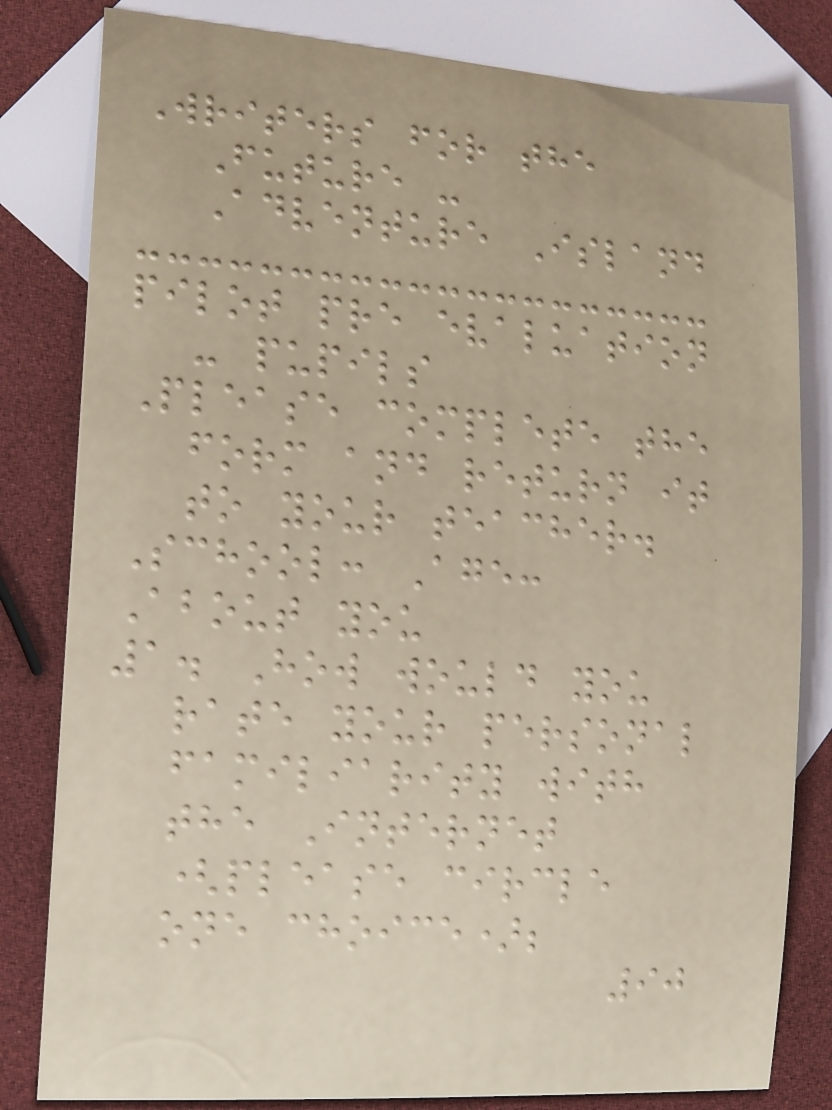Writers for the
Future -
Adventure Island
pilot pre evaluation
- pupils
Please complete the
form and return it
to your teacher.
School: Age:
About you
1. How would you
rate your personal
familiarity with
the Internet
(please circle
one choice);
90
